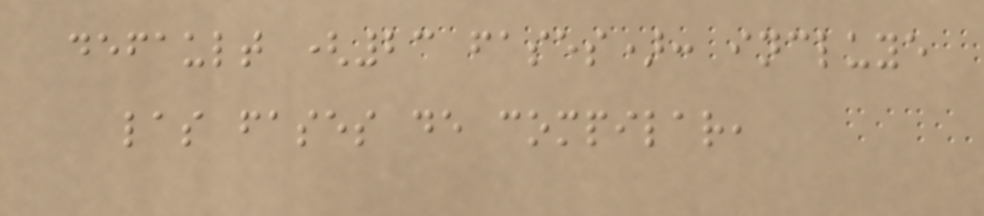default (23 fases): incluye
las fases de compilar,
